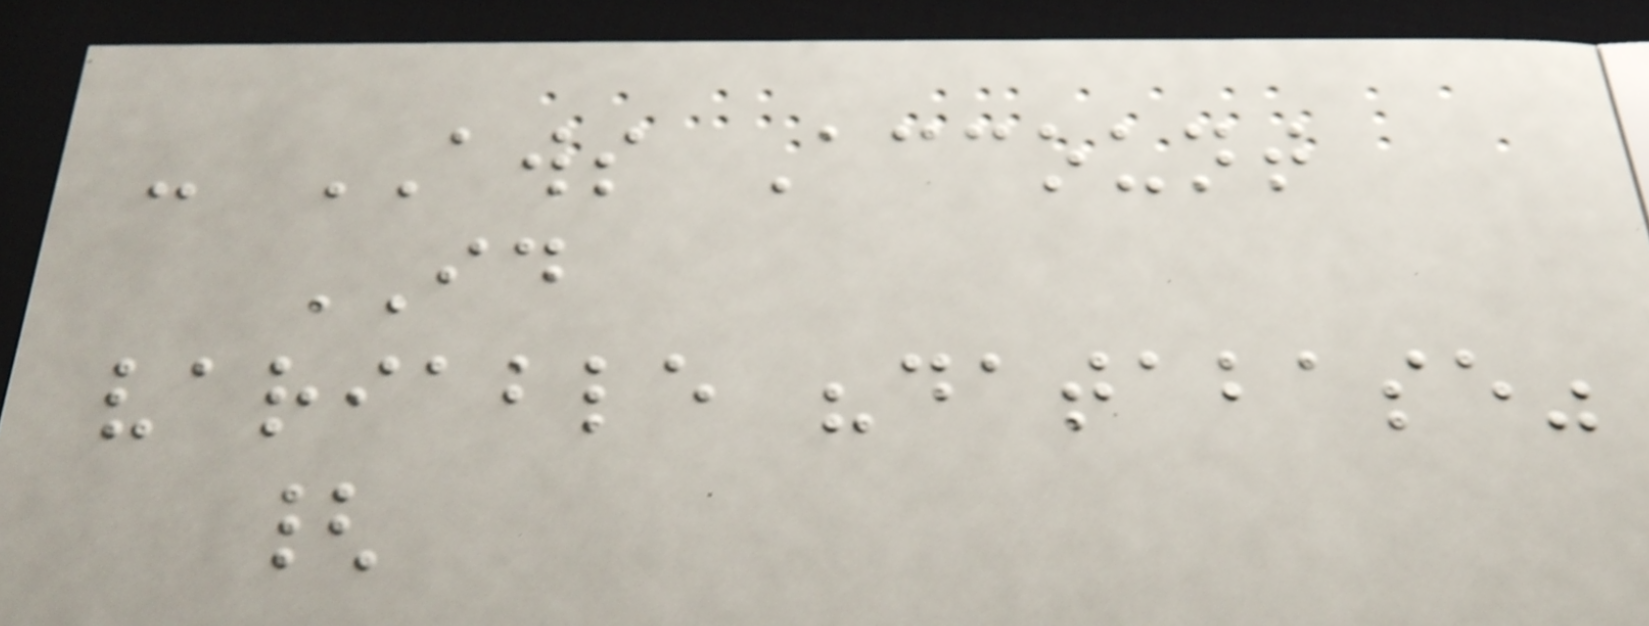- AWS Account
ID
variable "database"
{
